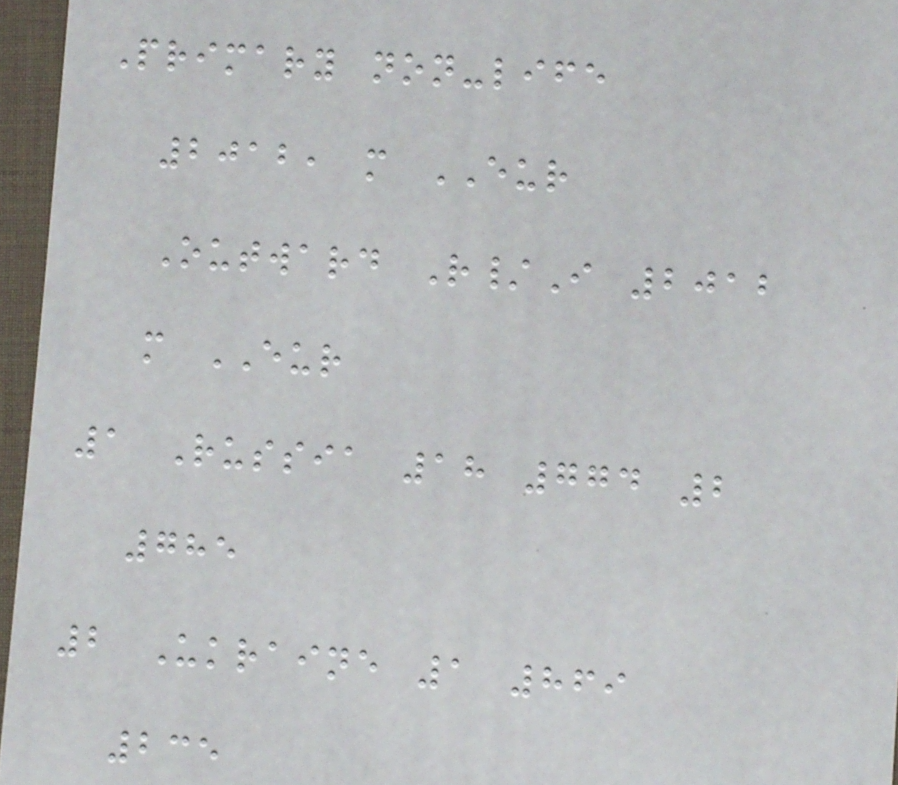Primary non-life
2012, m EUR
Outward R/I 2012
m EUR
1 Russia 18 774 2
785
2 Ukraine 1 869
235
